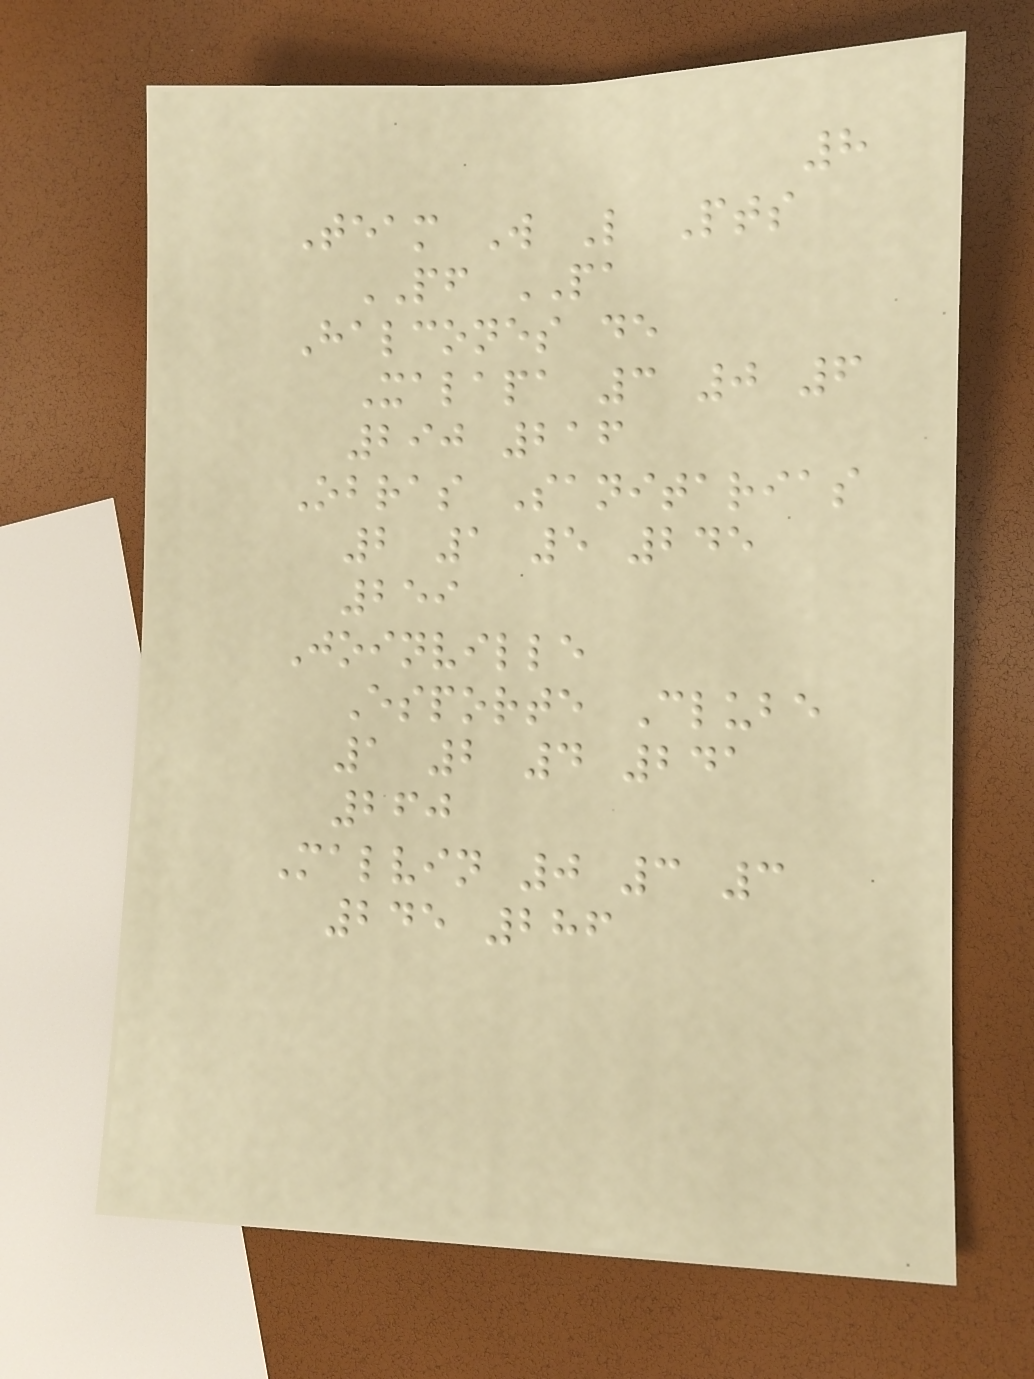8
Team W L Pts
PF PA
Halcones de
Xalapa 3 0 6
290 216
Obras Sanitarias
2 1 5 245
259
Joinville
Esporte Clube
1 2 4 241
260
Malvin 0 3 3
245 286
